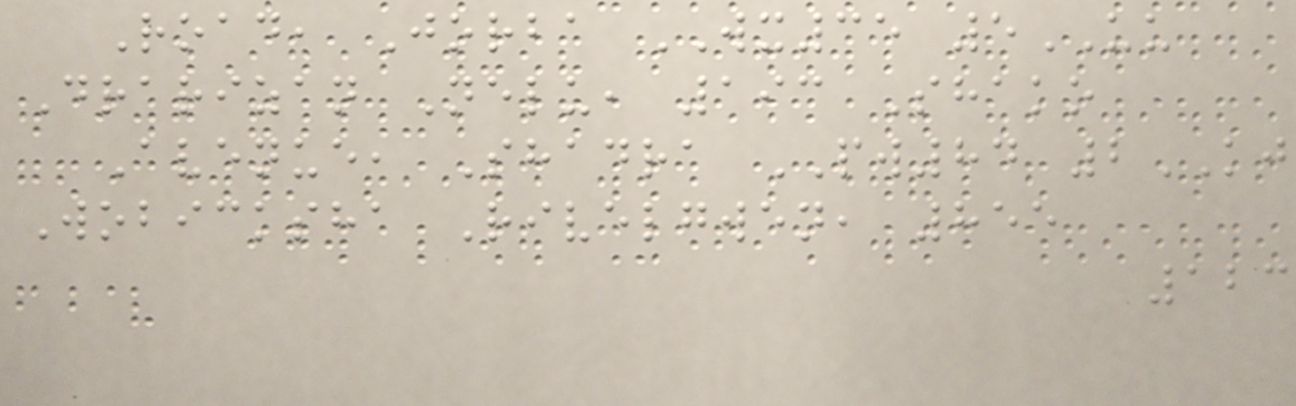Road, Jorba WX35 5UU
Drarizan Nelu, 193 Shako
Avenue, Shadra PW84 2KJ
Wobicksha Rivelgwen, 855
123
